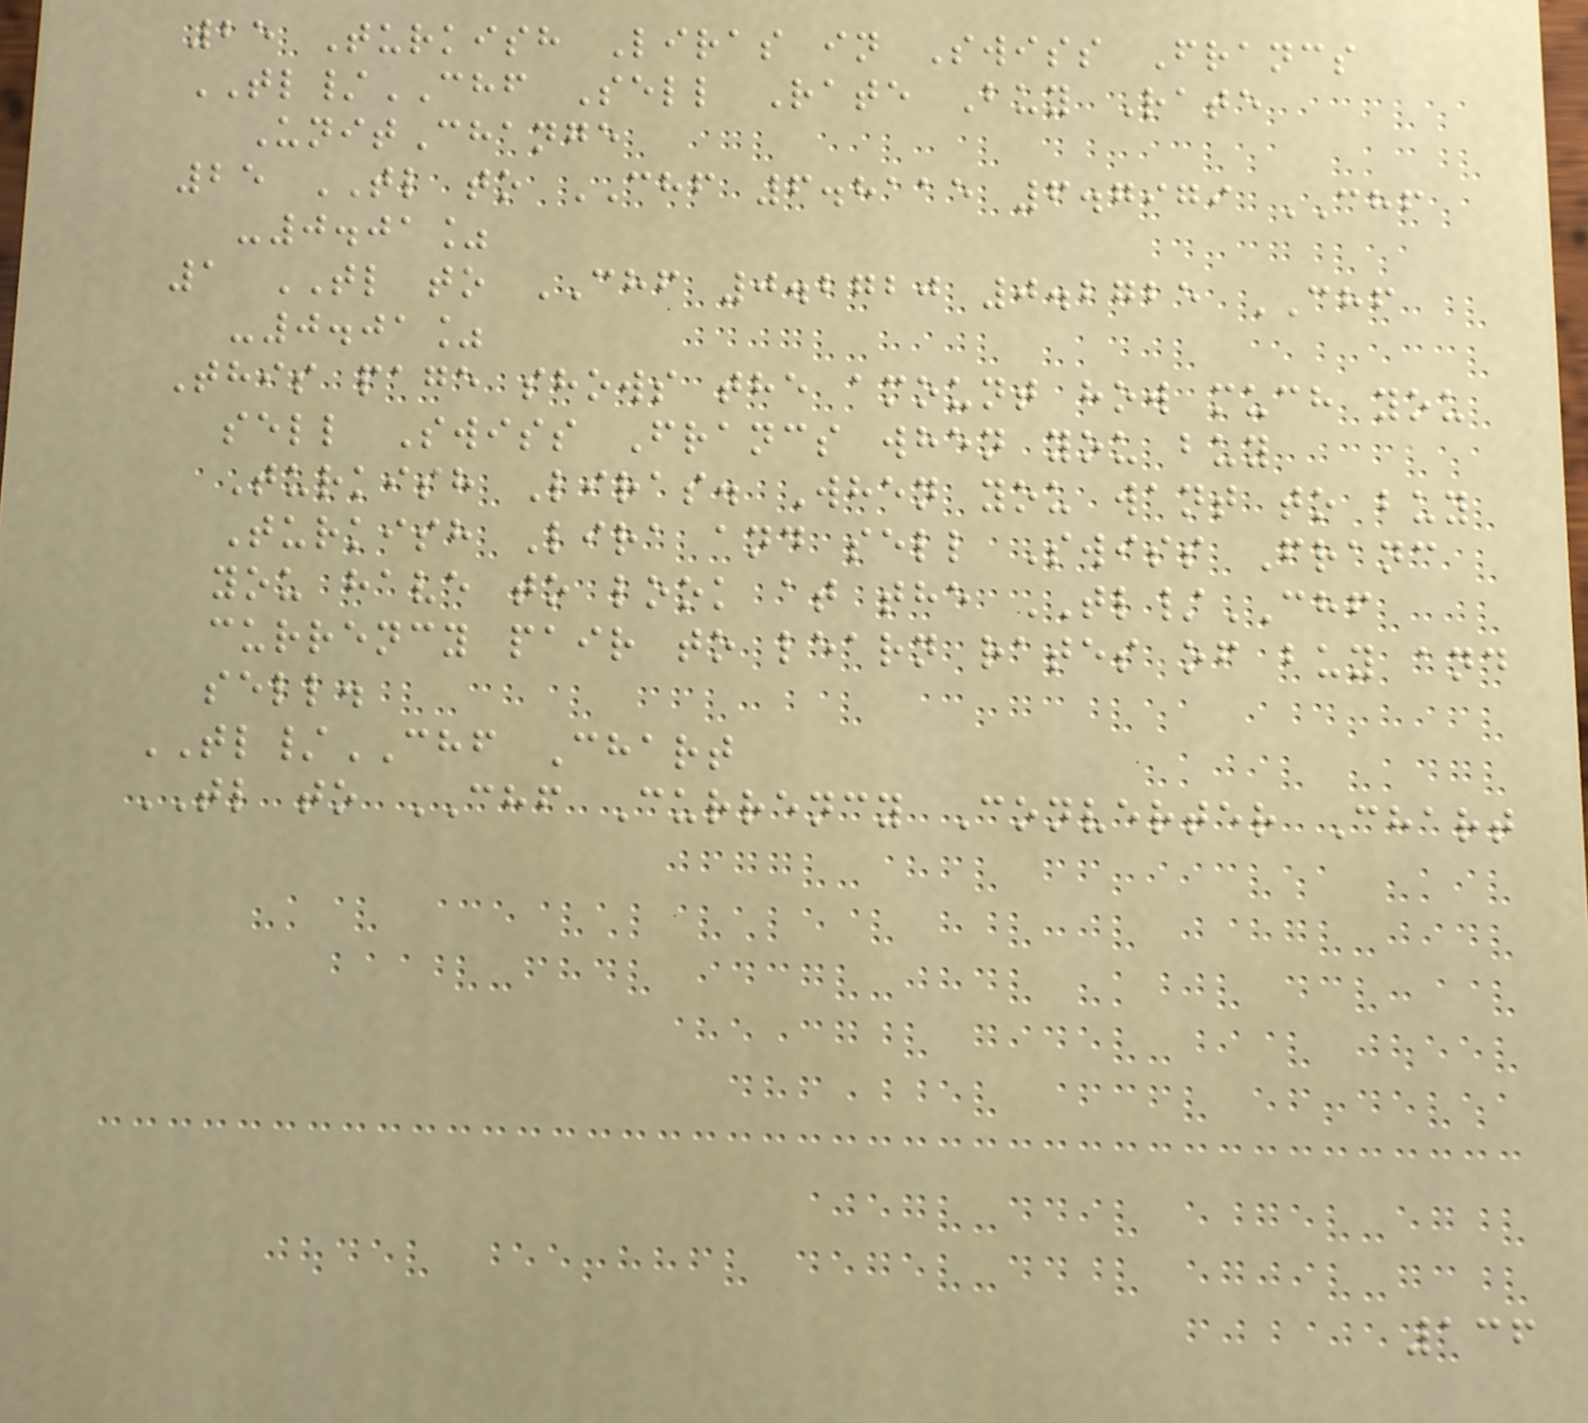25 Turkish Liras in Swiss Francs
TL/CHF Sell Rate Buy Rate
UnitChange
25 TL to CHF 6.8115 6.7979 CHF
-0.01%
1 TL to CHF 0.2720 0.2725 CHF
-0.01%
This page shows the amount how much you
sell Swiss Francs when you buy
Turkish Liras. When you want to buy
Turkish Lira and sell Swiss Franc
you have to look at the TL/CHF
currency pair to learn rates of buy and
sell.
TL/CHF Chart
TL to CHF Currency Converter Chart
136
